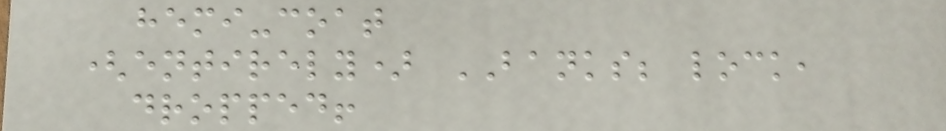hemi-coat
(entirely) BANKS; lock,
dropped!
